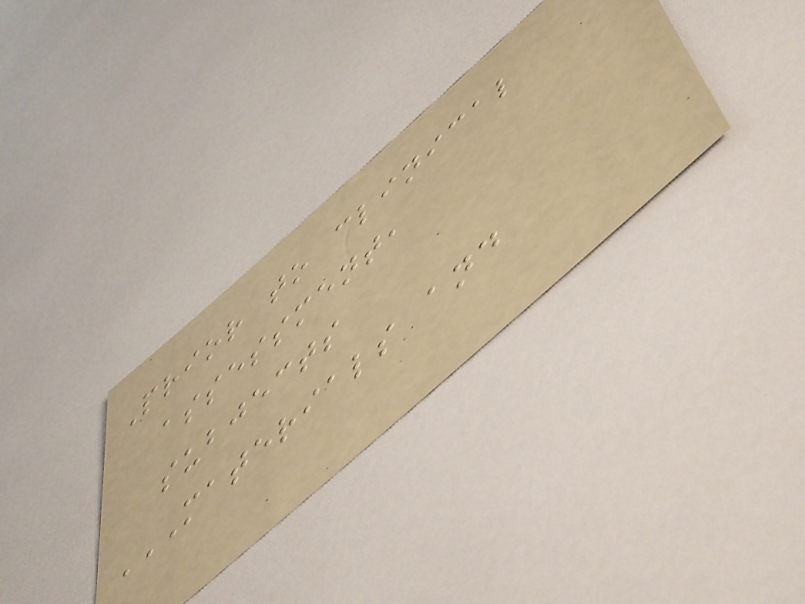Prior to clinical
assessment,
subjects
MATERIALS AND
